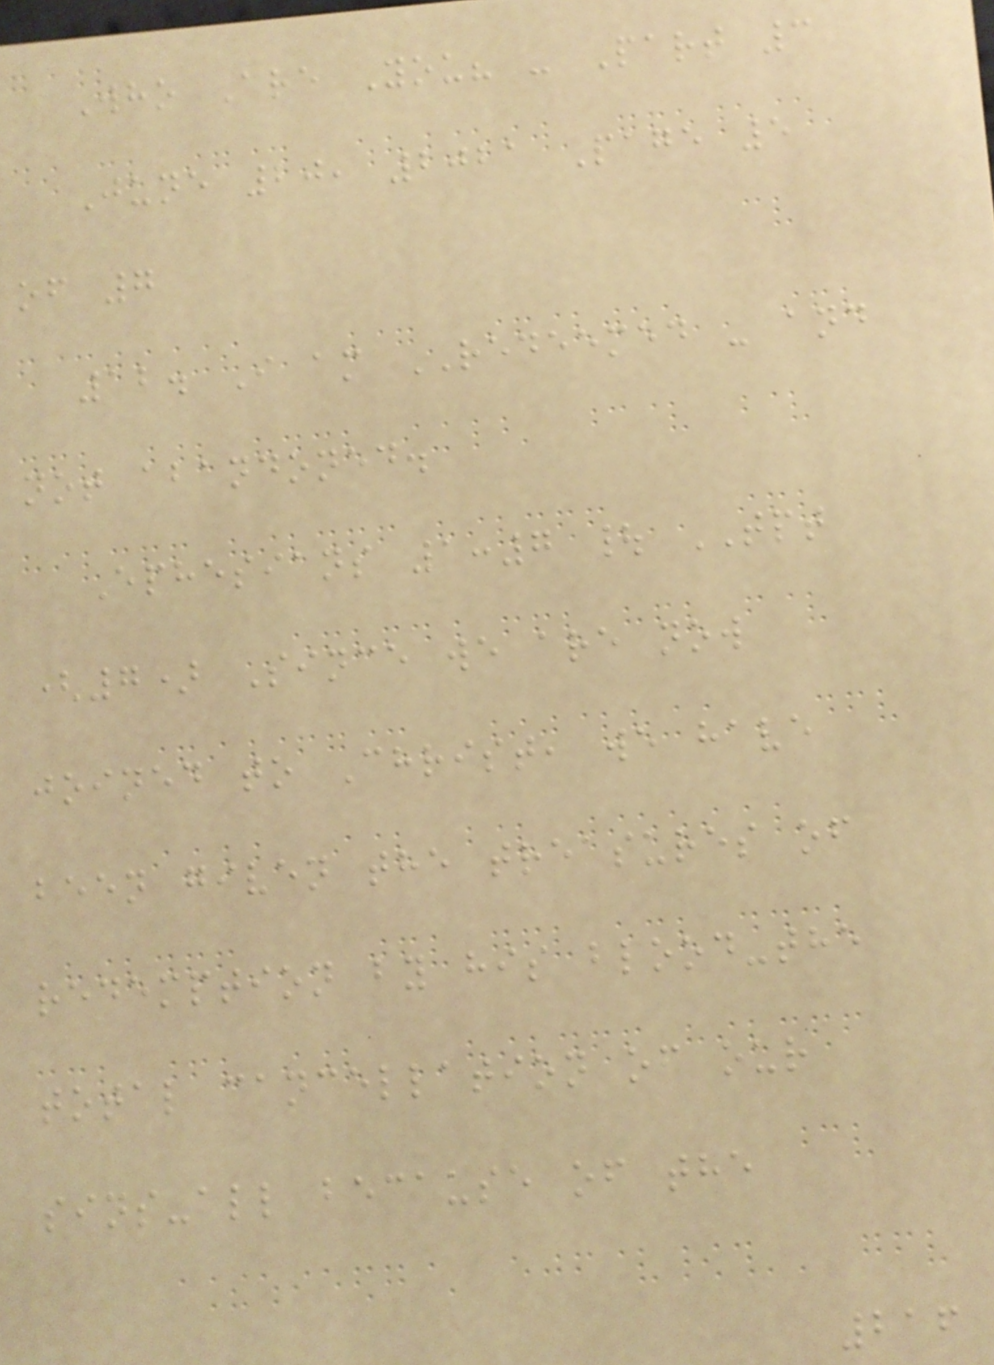Who Are You? - Part 3
June 20, 2021 Page 5
of 7
12. I am REDEEMED - and
not abandoned.
Ephesians 1:7 | TPT
(7) Since we are now
joined to Christ, we have
been given the treasures of
redemption by his blood-the
total cancellation of our
sins-all because of the
216
